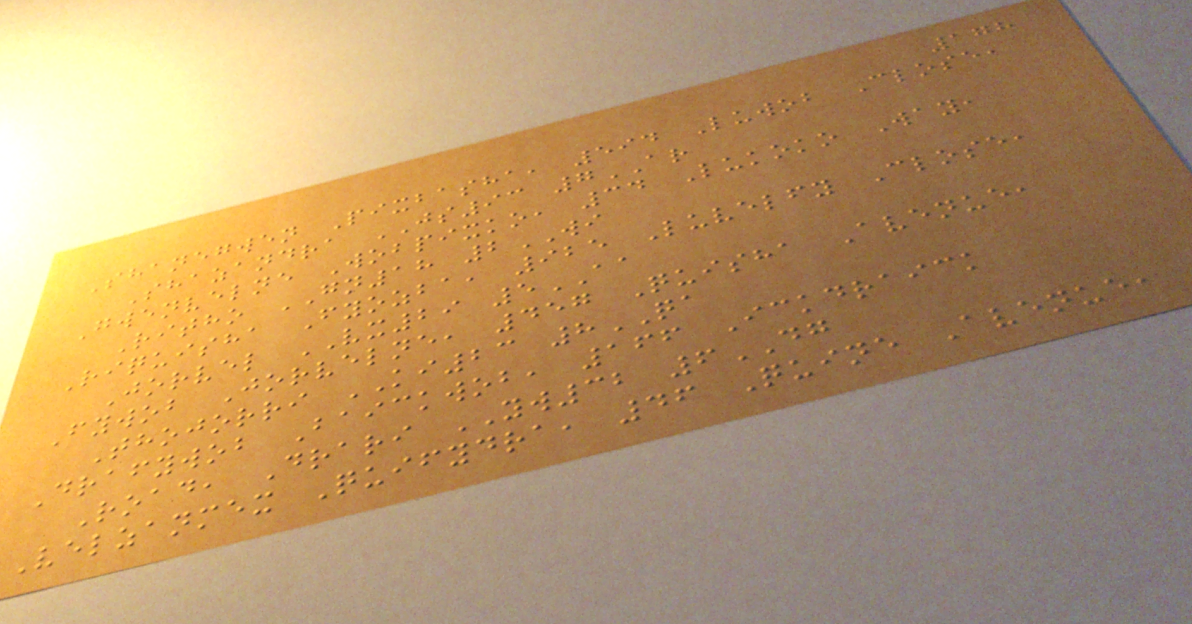178
Shanegwen Pixbasha, 594 Luwob Close,
Shazandra JS93 7AR
Gwenvelne Wobpixko, 34 Lukoko Way,
Ritho GN18 2WI
Riquisha Fyozba, 925 Luvelfy Close,
Jorvel VX29 5AA
Fywob Jorvelne, 457 Quisha Avenue,
Thojorri KI23 8QA
Drafywob Baickwob, 166 Ickdraick
Road, Drari YW32 6DG
Velzanmex Quifydra, 46 Quine Avenue,
